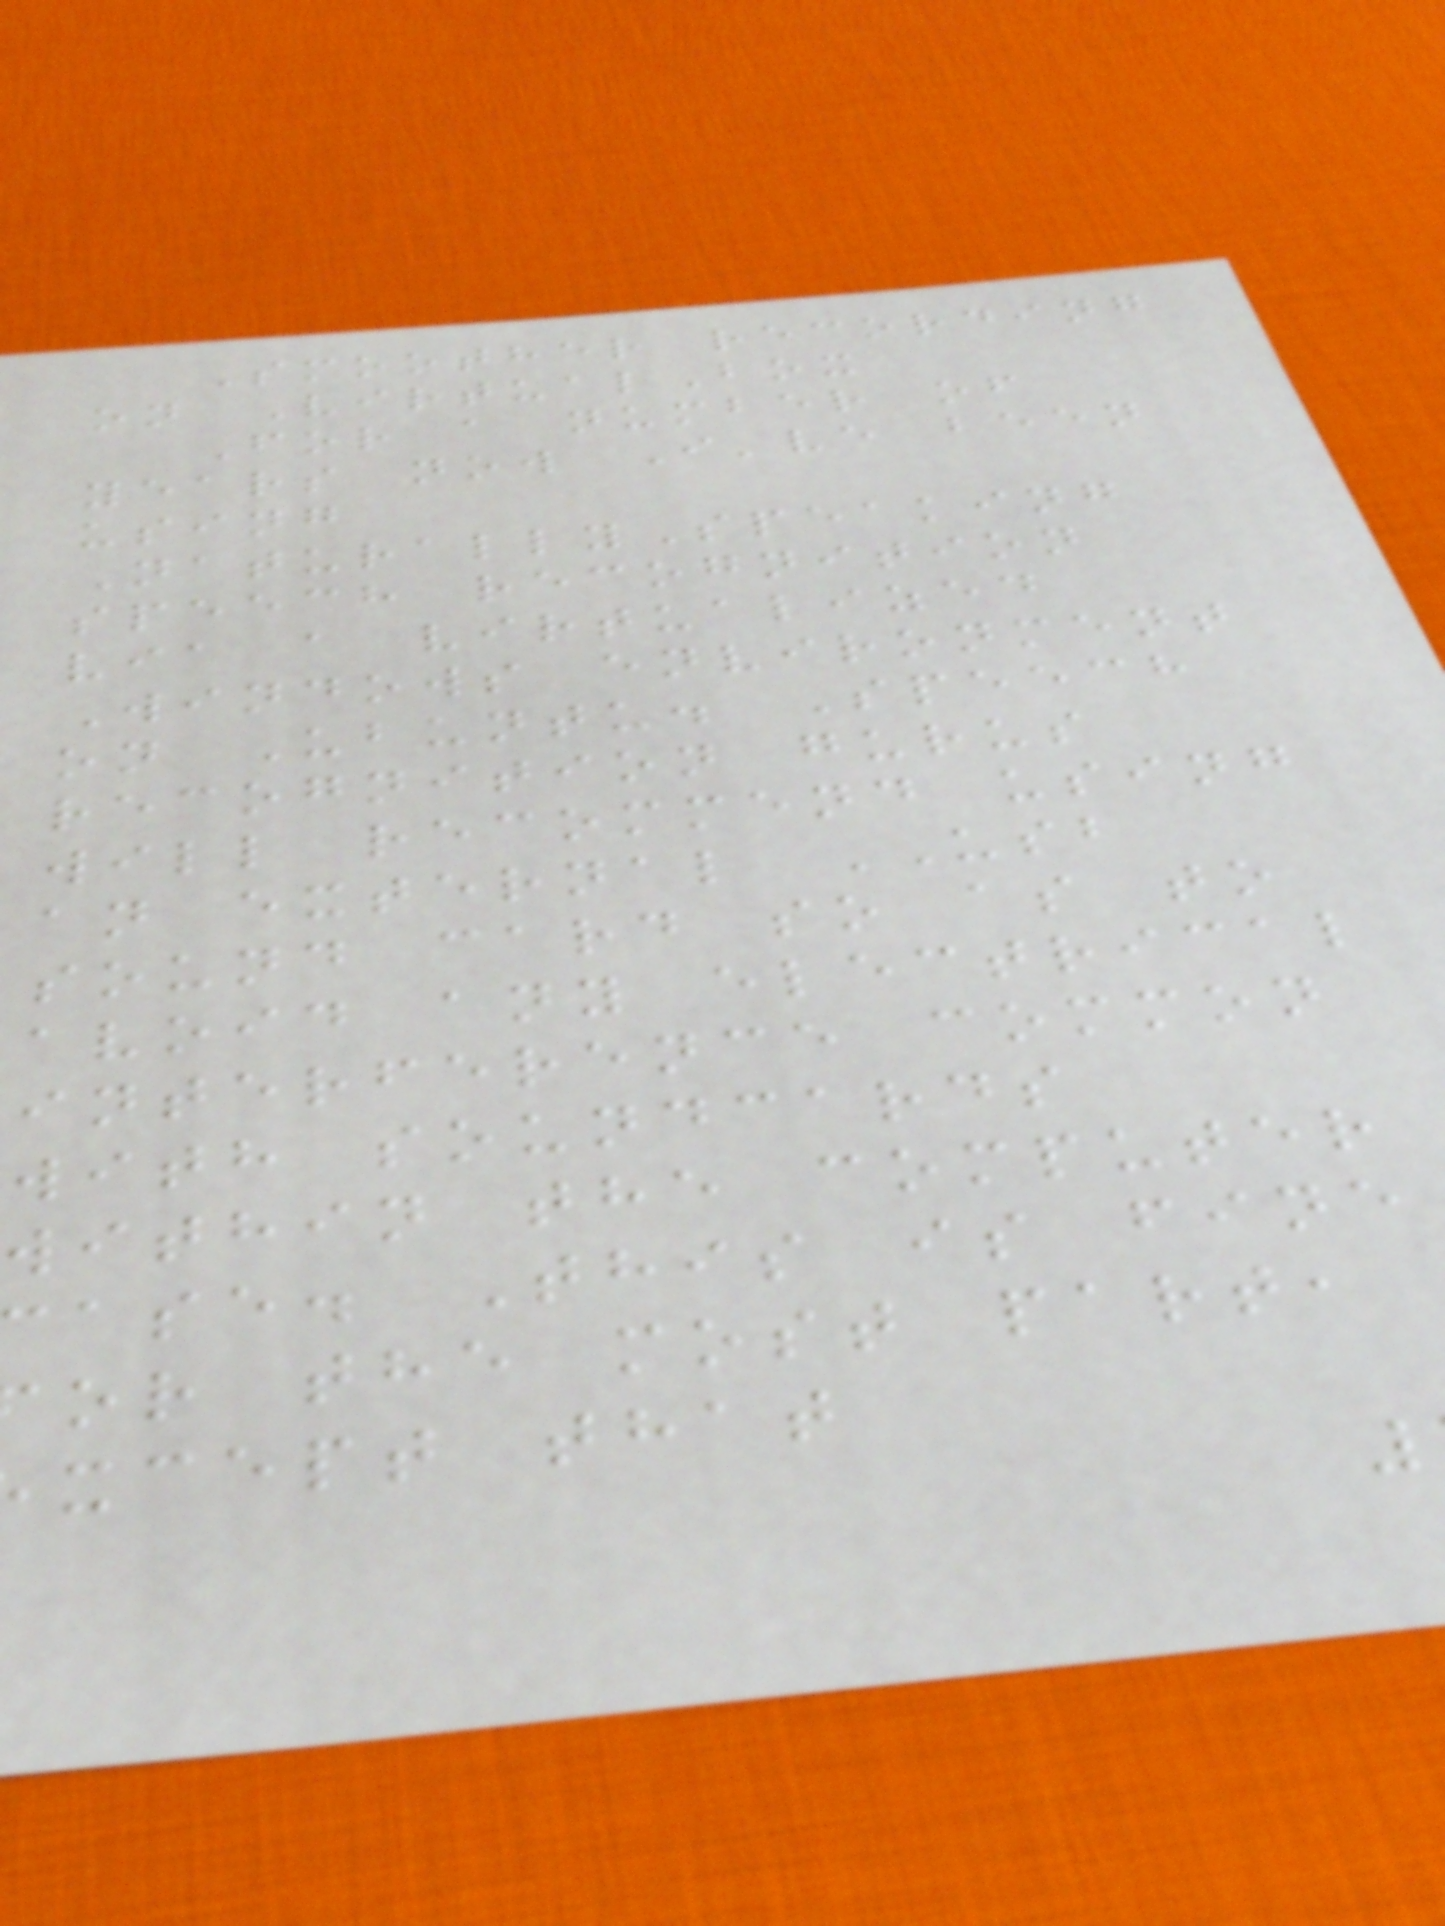Smoother recording
on VirtualBox
For a number of
years now I've been
using
NaturallySpeaking
speech recognition
via a virtualized
Windows environment
on Ubuntu. Speech
recognition gurus
will recommend using
an external USB
sound card so as to
avoid any electrical
interference common
with soundcards
within the computer
ase. This is fine
or the most part,
xcept that
